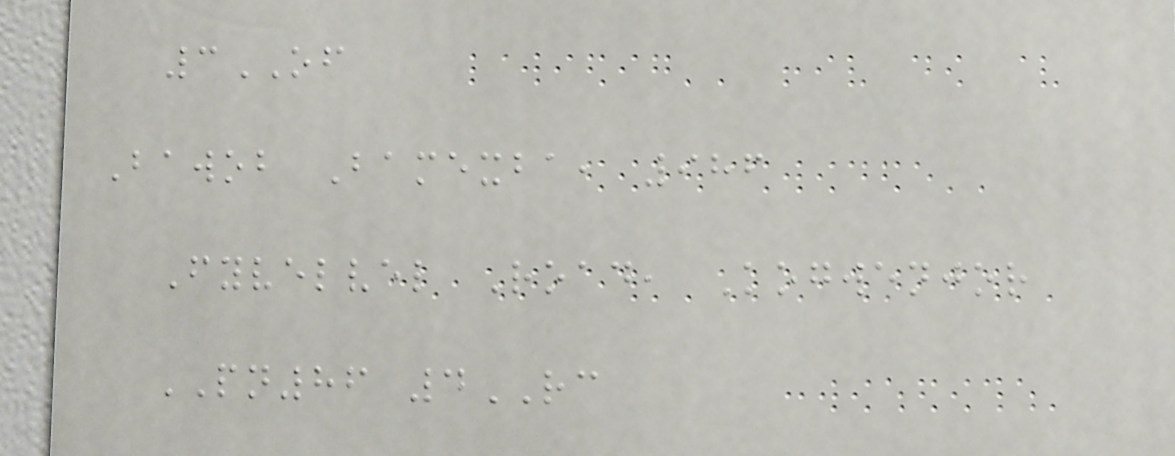3OF
Bawob Bamexba, 986
Fyvelvel Road, Kogwenjor
PN86 4RC
